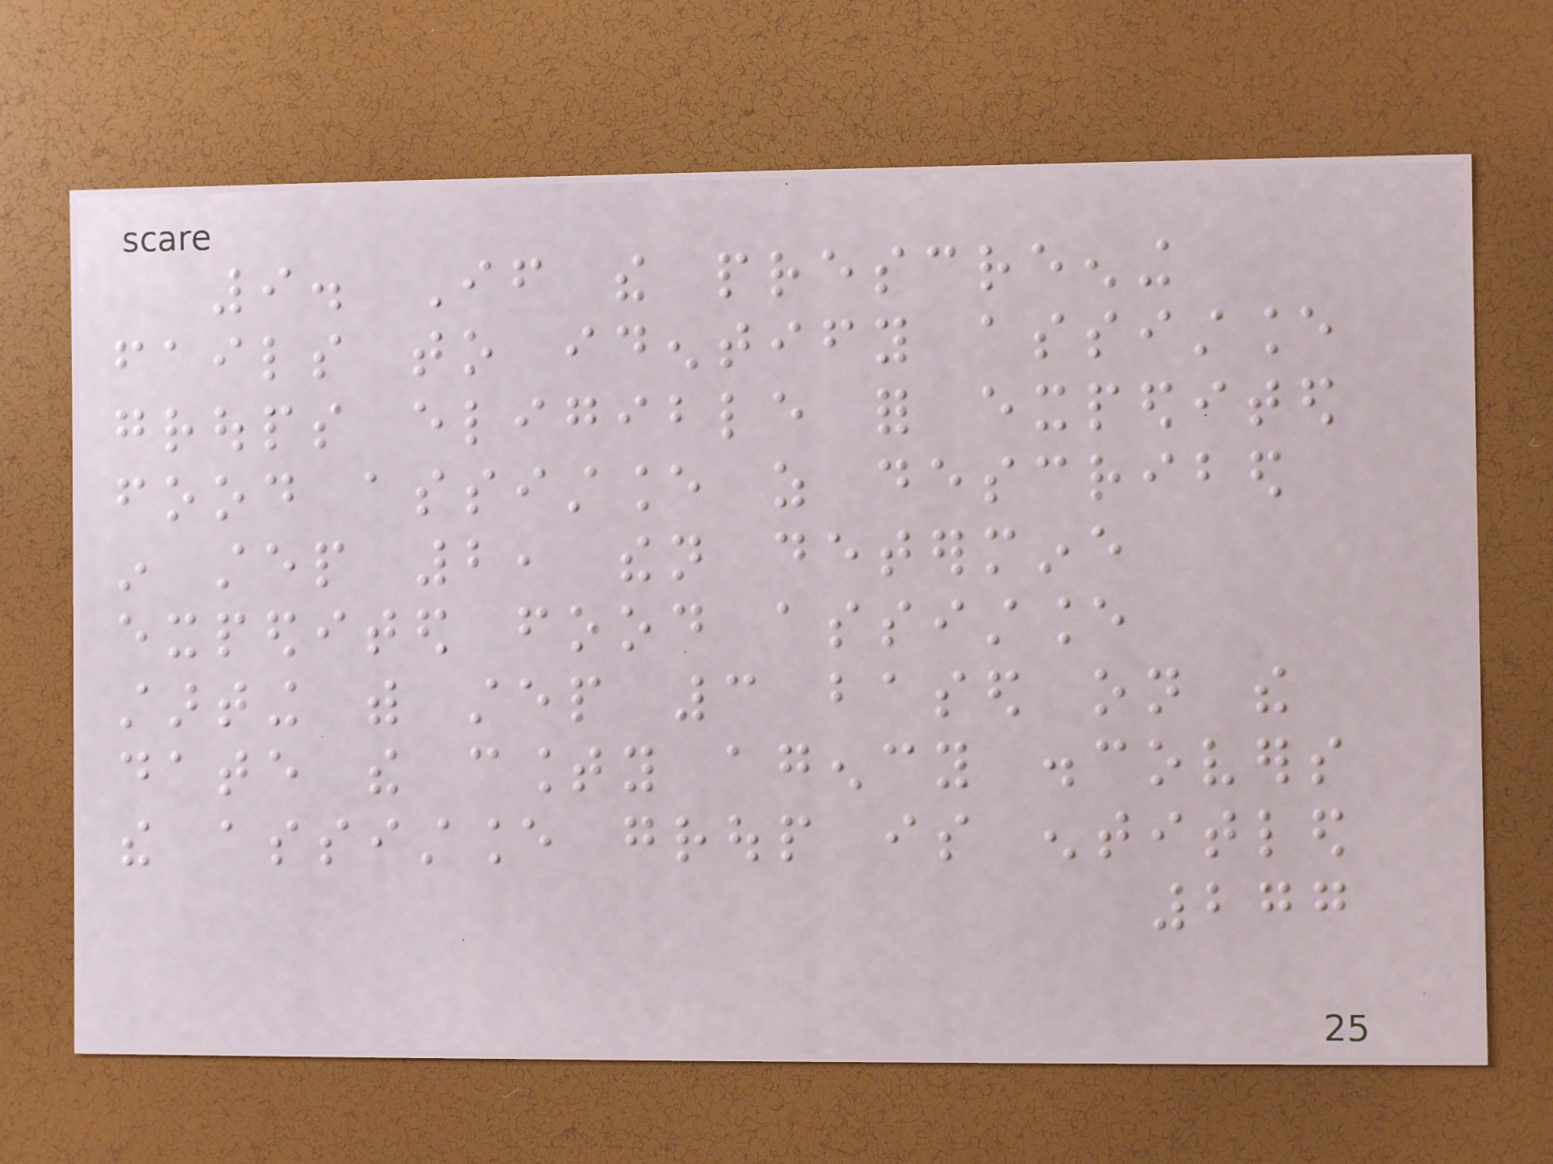9. If the prescreening
fails to identify assistance
groups eligible for expedited
food assistance as described
in step 2, then determine
expedited food assistance
starting with step 3 based on the
date the county agency discovers
the assistance group is entitled
277
